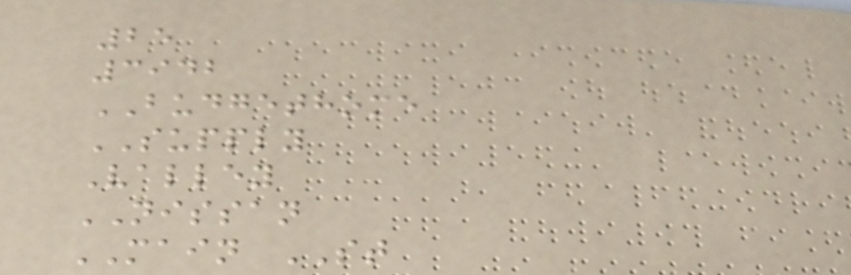25
3942
BUDGETHOME
SUPPLY
Valley
NISSAN
MAIN ST
